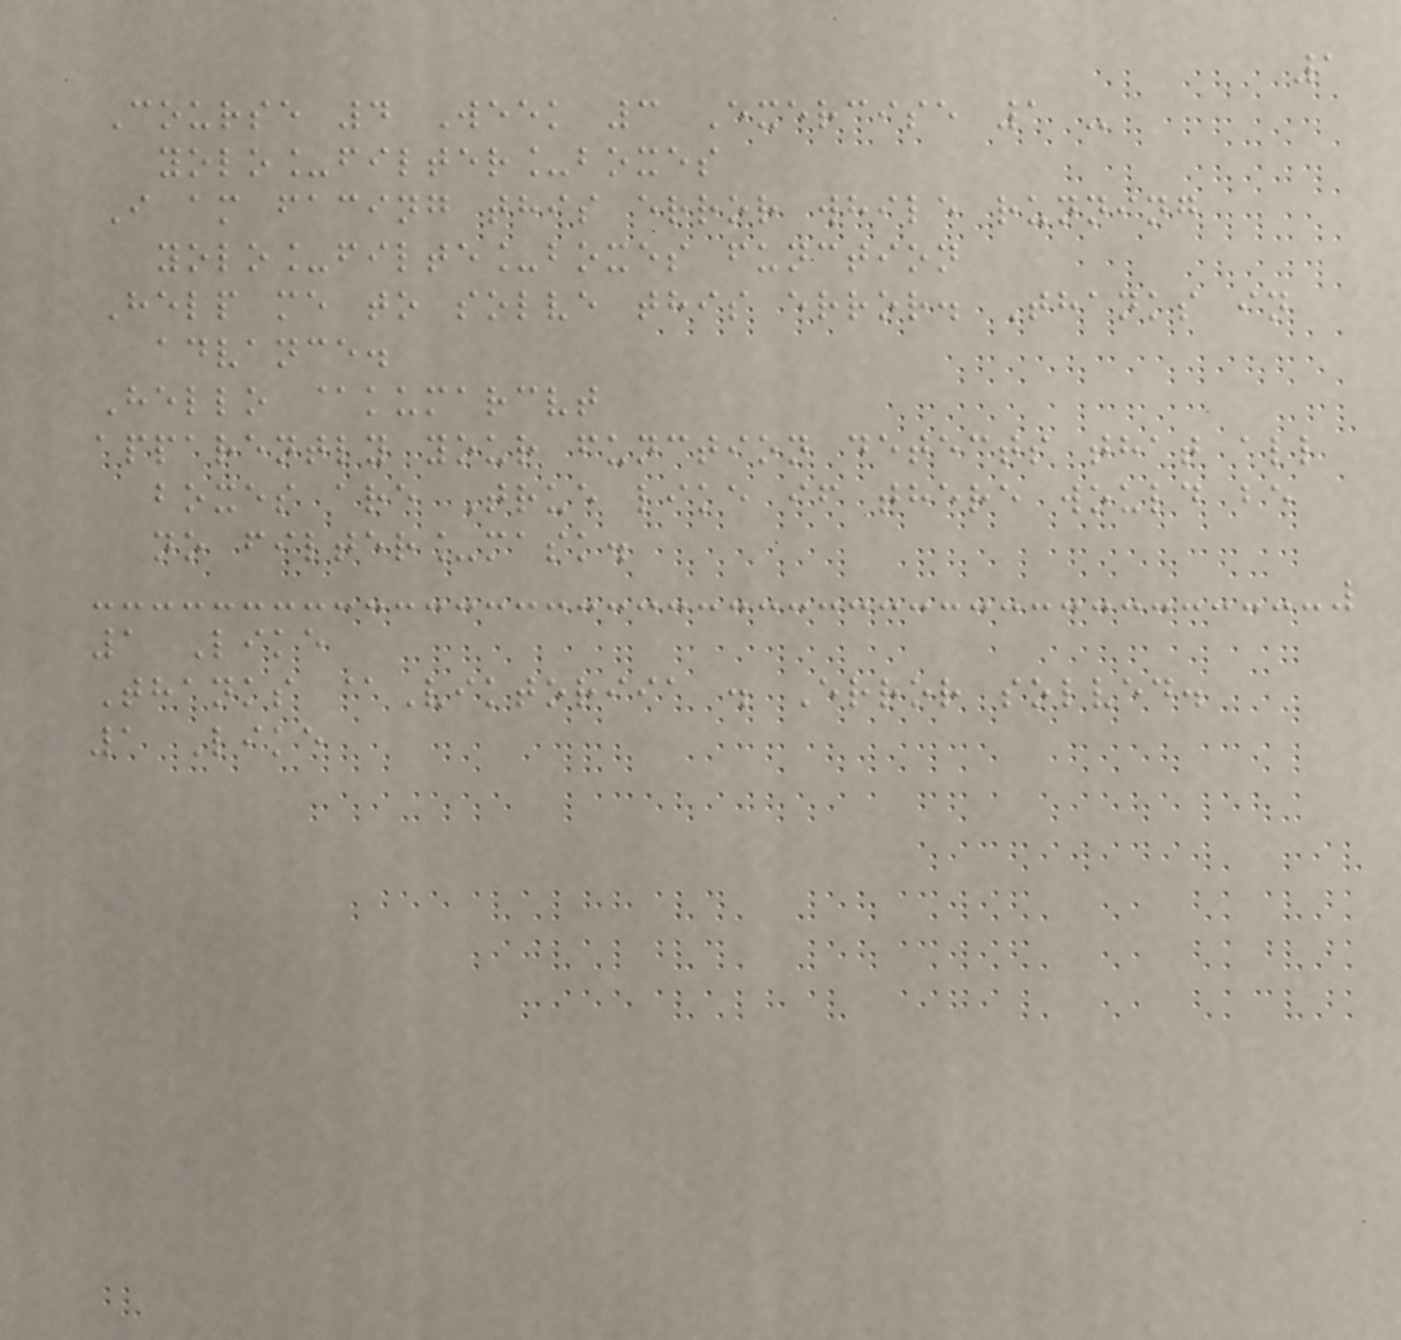1
Course 4 Week 3 Exercise 1 -
yolo_filter_boxes
I am facing this error while running
yolo_filte_boxes function
Help me to solve this error. Thanks in
advance.
Hello @kumarcvt
apparently your function detects that all
boxes are True like if there would be
no filter_mask.
1 Like
Thanks @Viktoriia . Error solved.
1 Like
